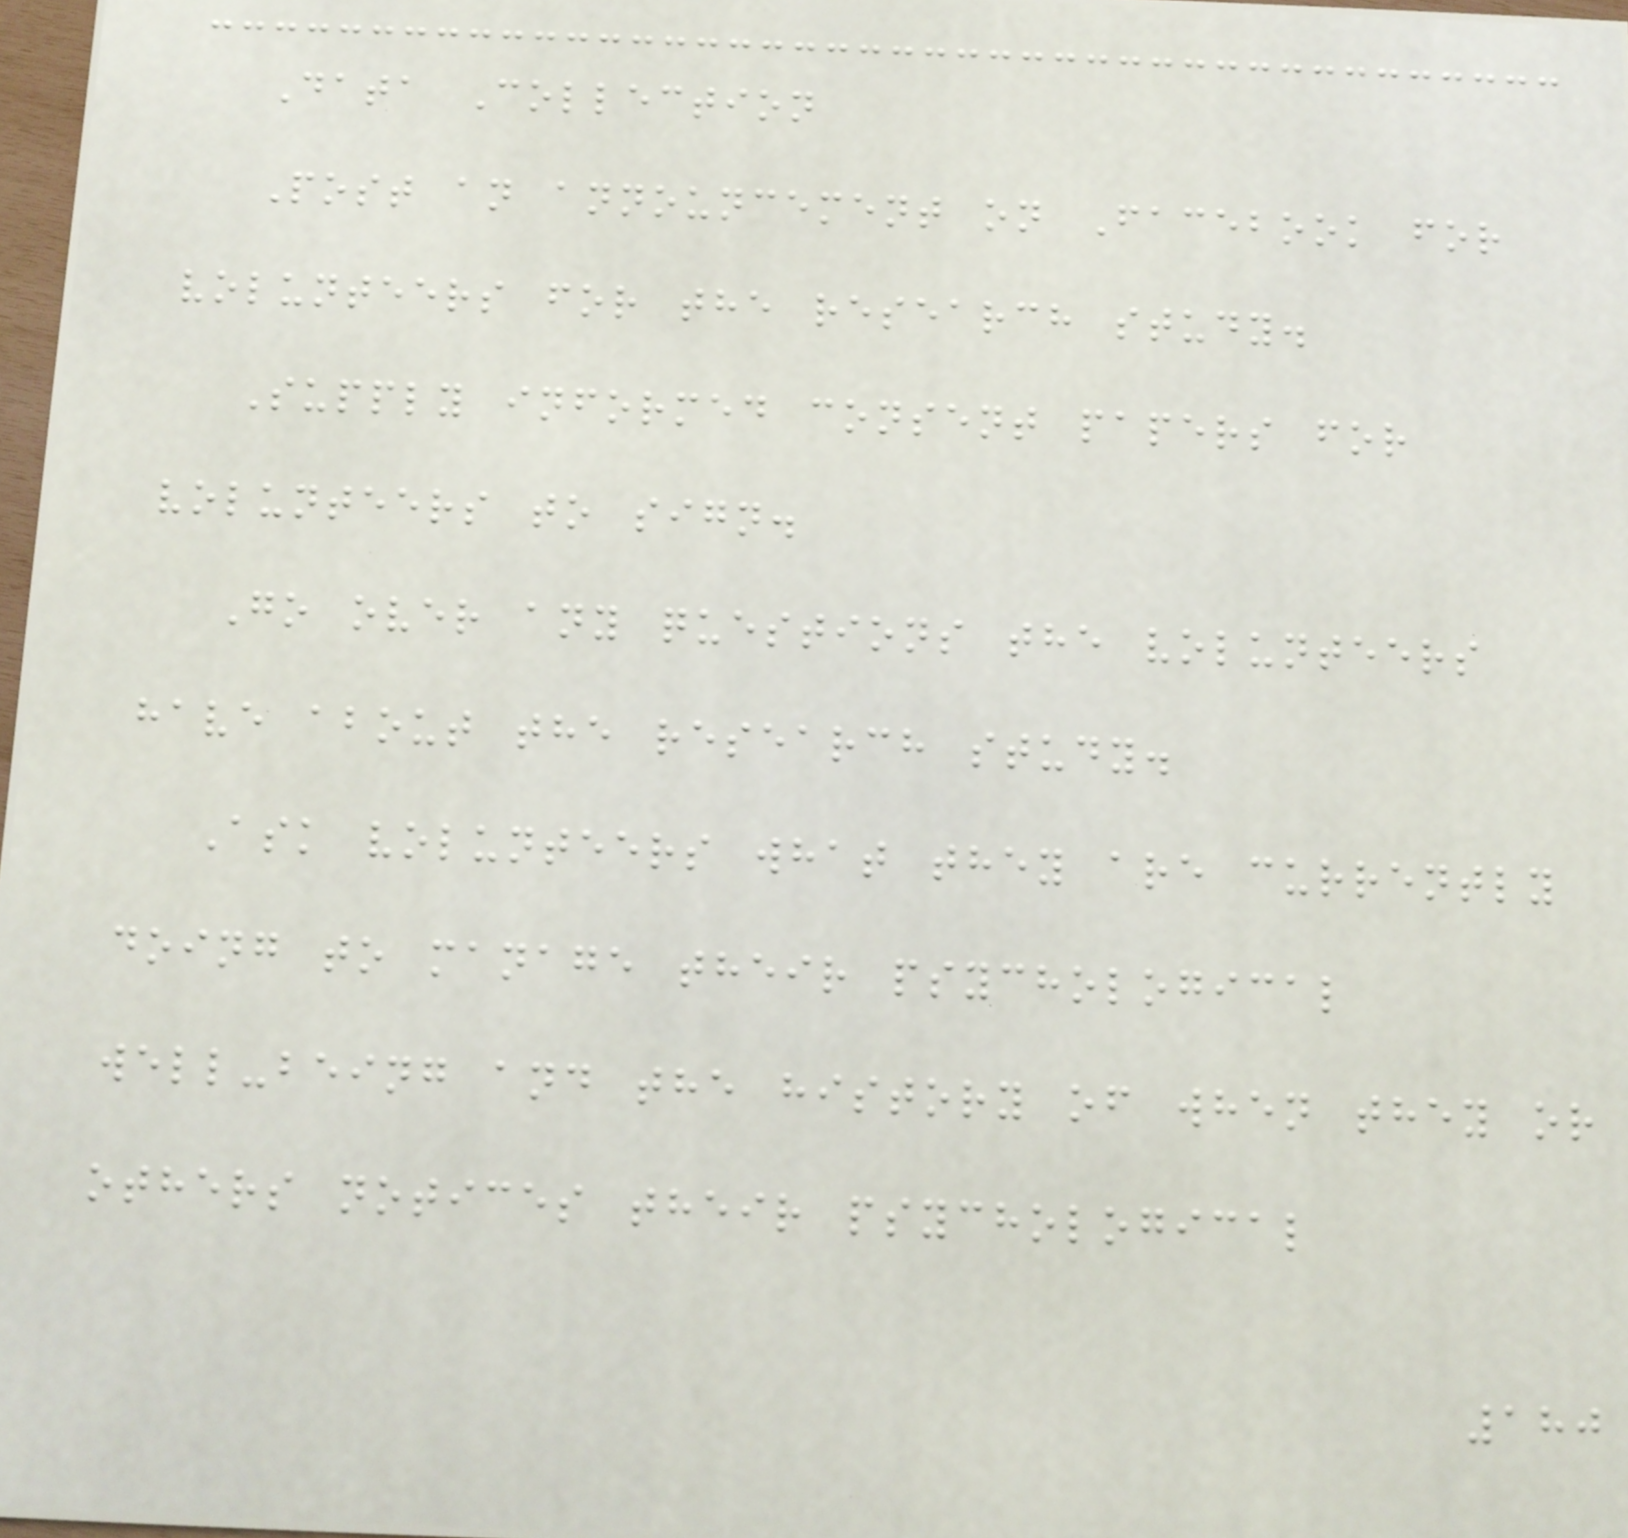Data Collection
Post an announcement on Facebook for
volunteers for the research study.
Supply informed consent papers for
volunteers to sign.
Go over any questions the volunteers
have about the research study.
Ask volunteers what they are currently
doing to manage their psychological
well-being and the history of when they or
others notices their psychological
180
